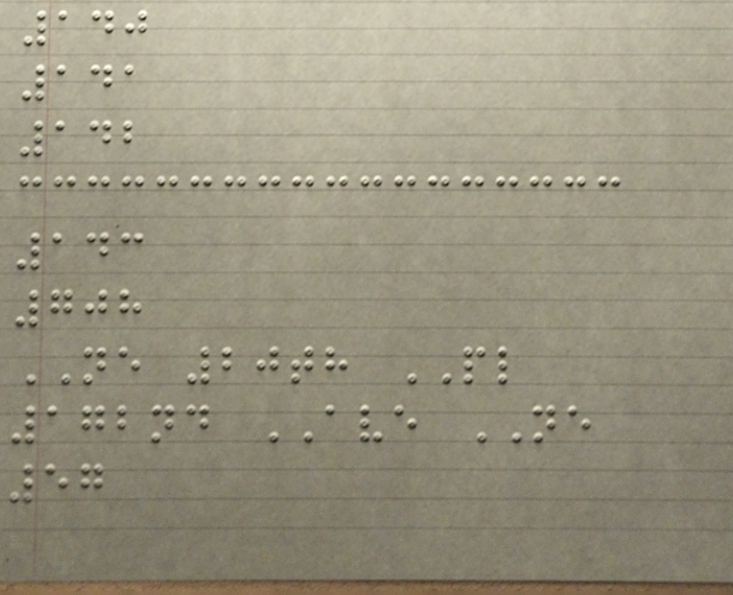140
141
142
143
708
NE 20th PL
172nd AVE NE
57
